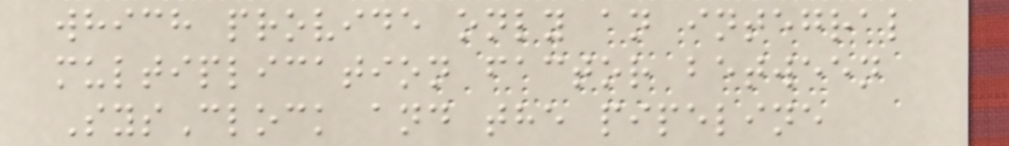which provide only an integral
multiplication factor between
SysClock and the pipeline
